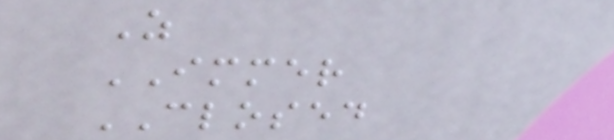Z
IMMER
CLOSED
